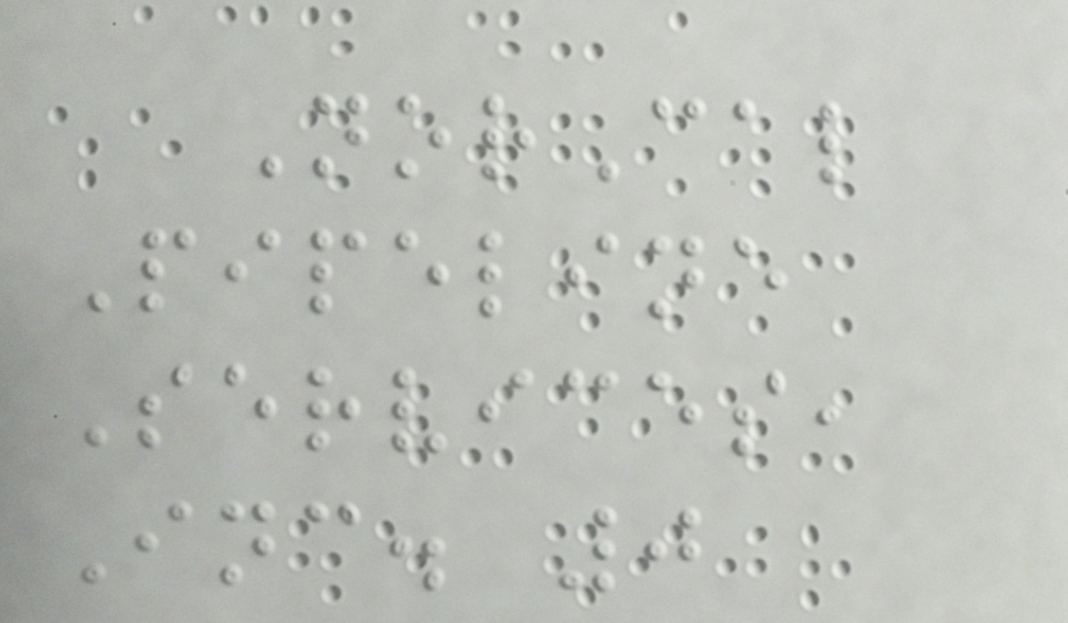NorCal
Pipeline
Services,
Inc. 0
